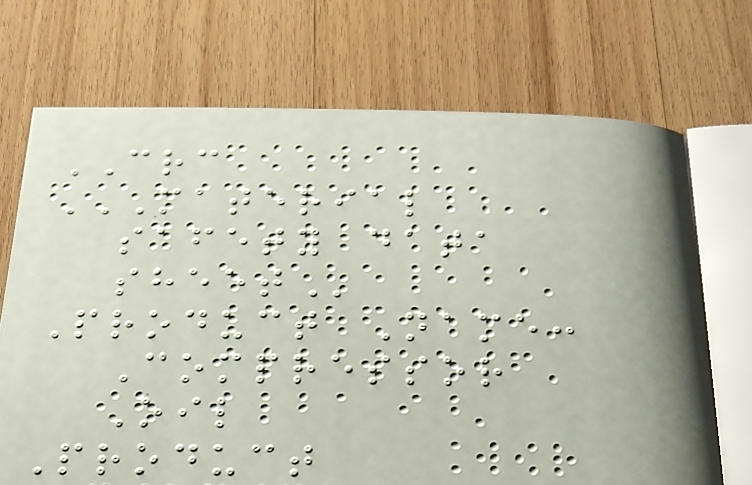CRC
MATERIAL
SAFETY DATA
SHEET
Product Name:
Compressor
Oil
Product
